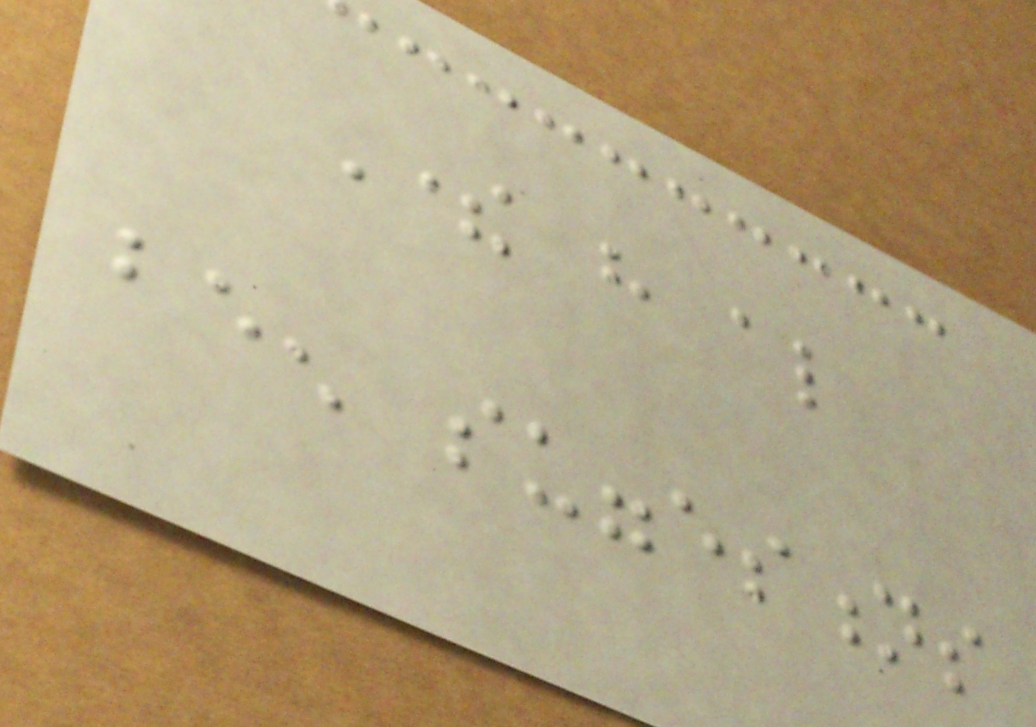There have also
been suggestions
